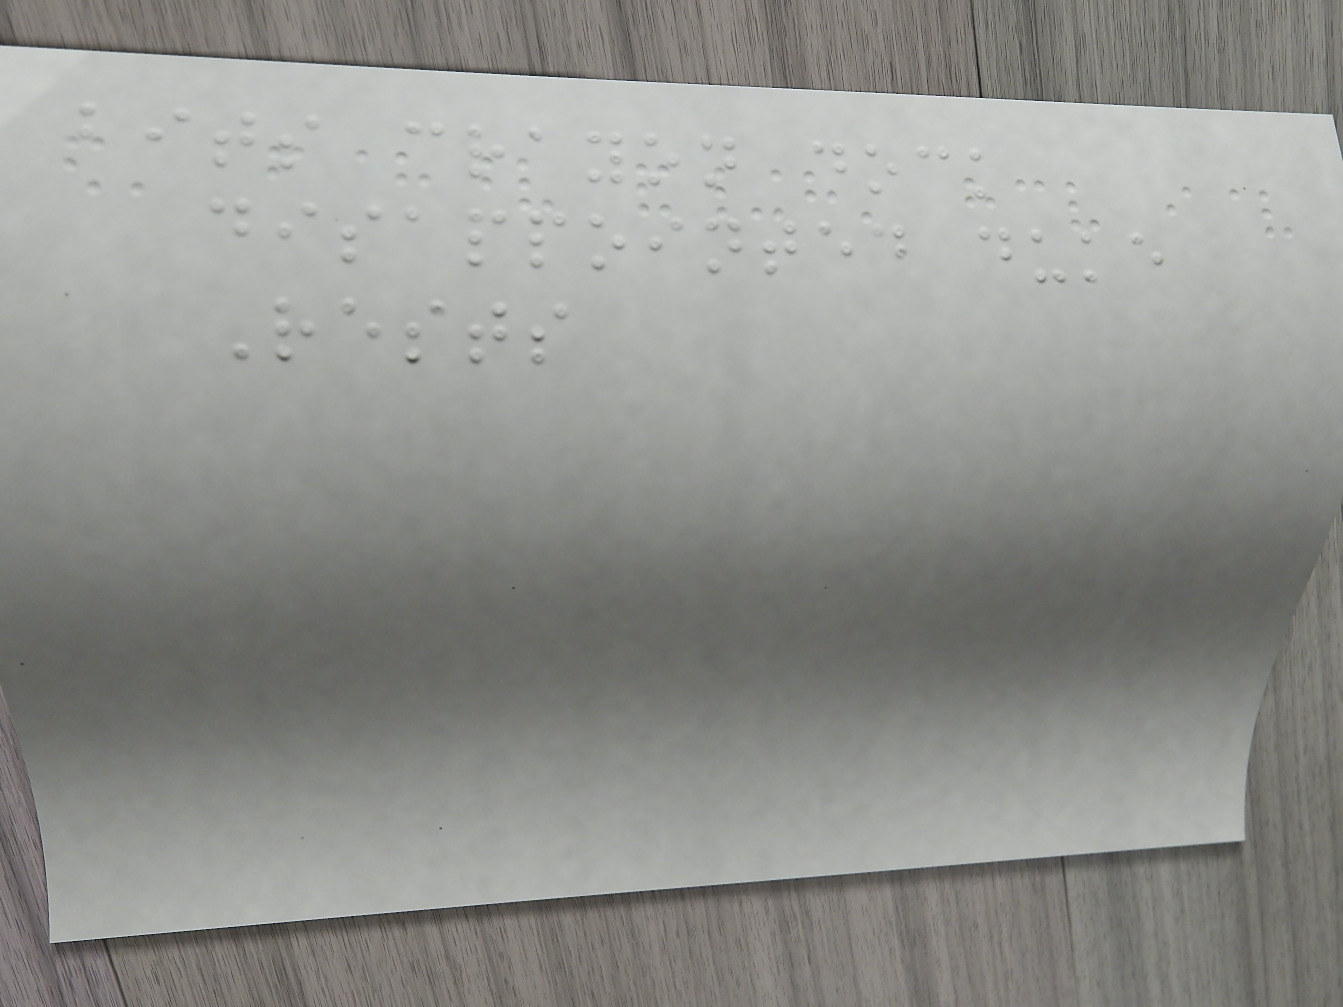bits crayon dock
disappointed duke
Rests
